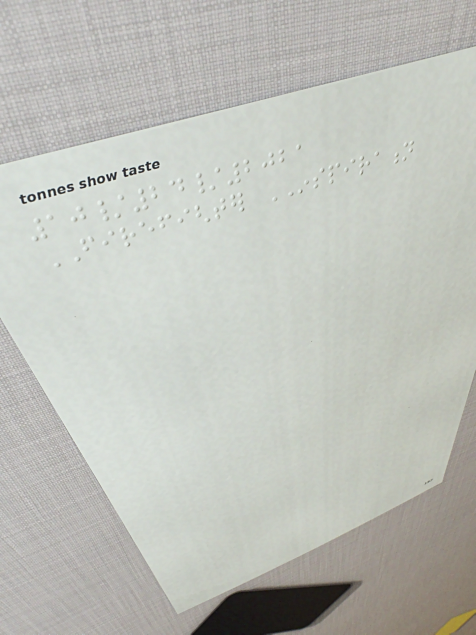10/24/2021
FIREFIGHTER INSPIRATION
